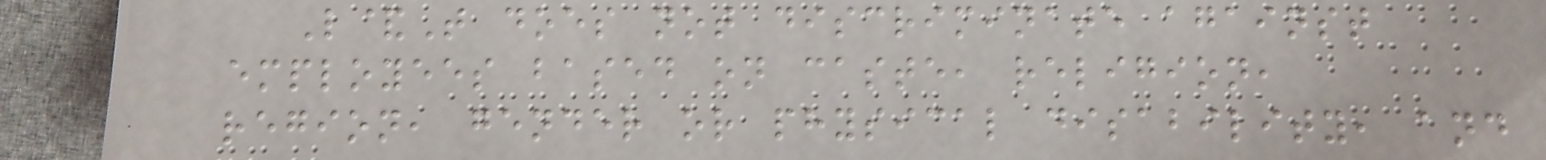L&T does not discriminate against
employees based on caste, religion,
region, gender or physical disability, and
